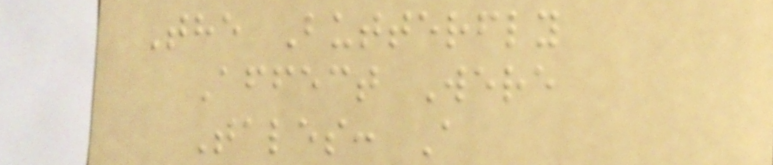The Butterfly
Affect Were
Tales: A
